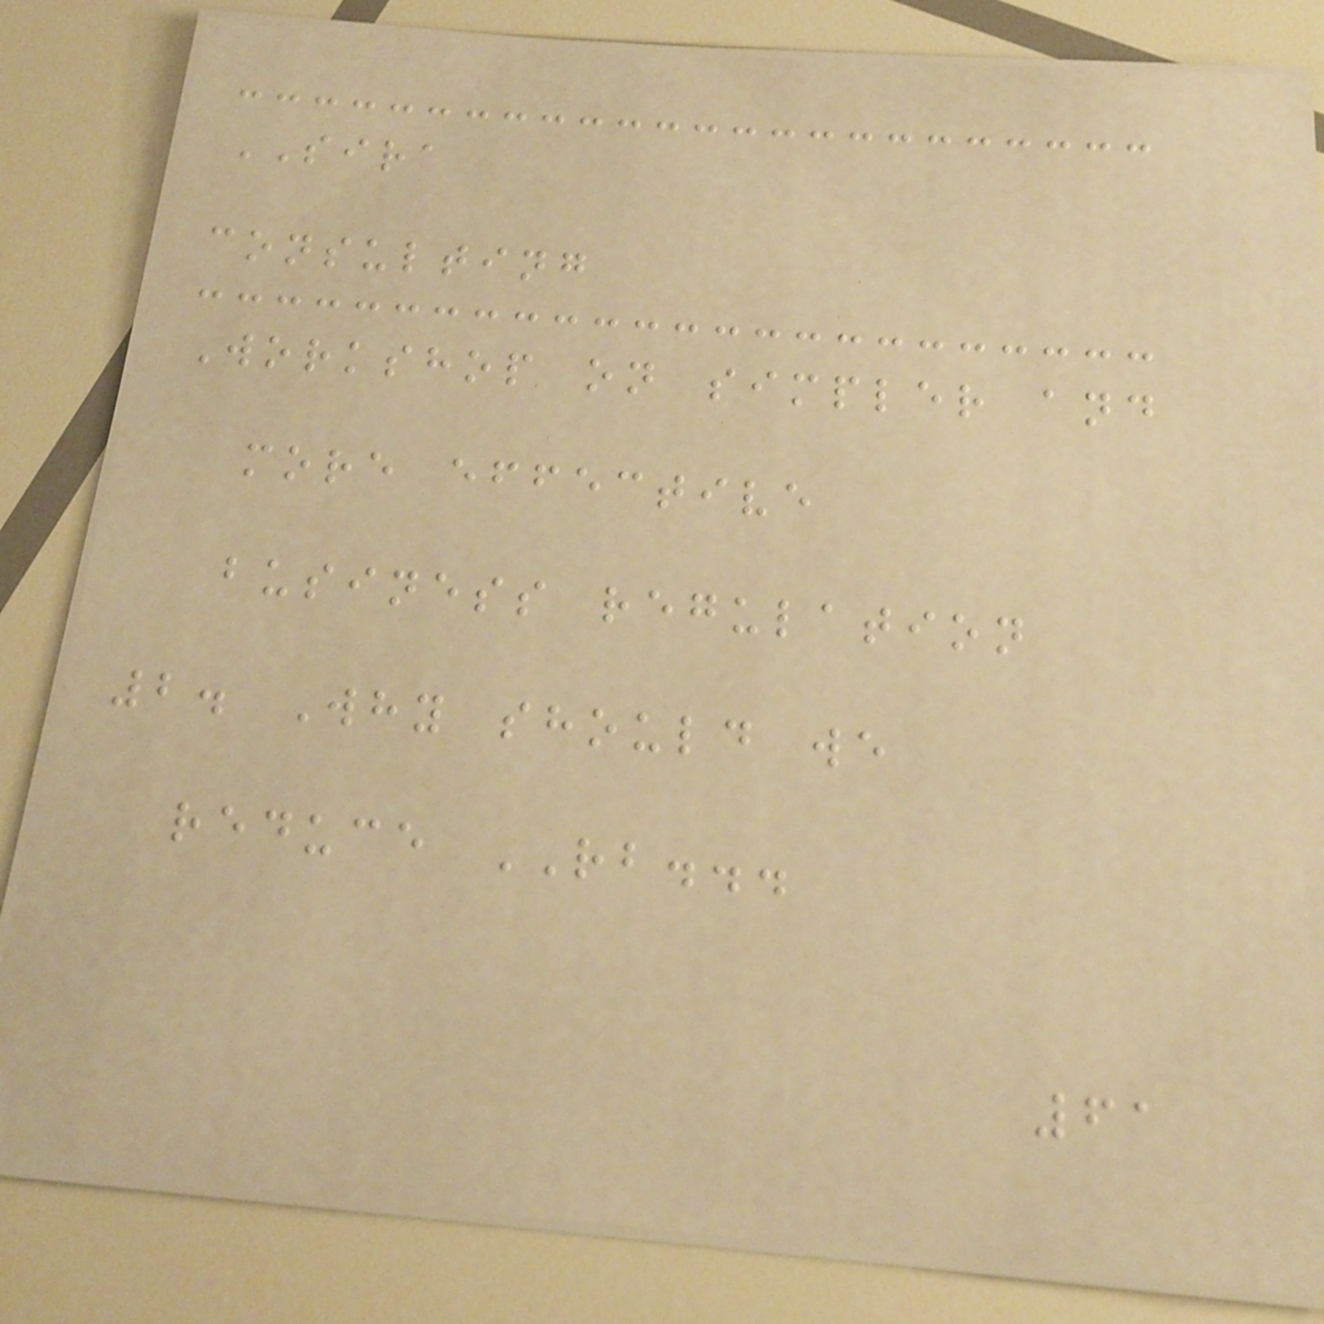SIRA
consulting
Workshop on simpler and
more effective
business regulation
2. Why should we
reduce RB...
61
